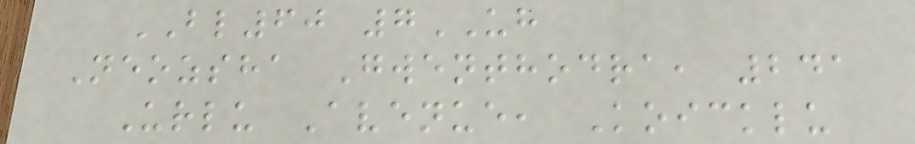BL60 7UH
Neozsha Gwenthodra, 241
Urlu Avenue, Koicklu
